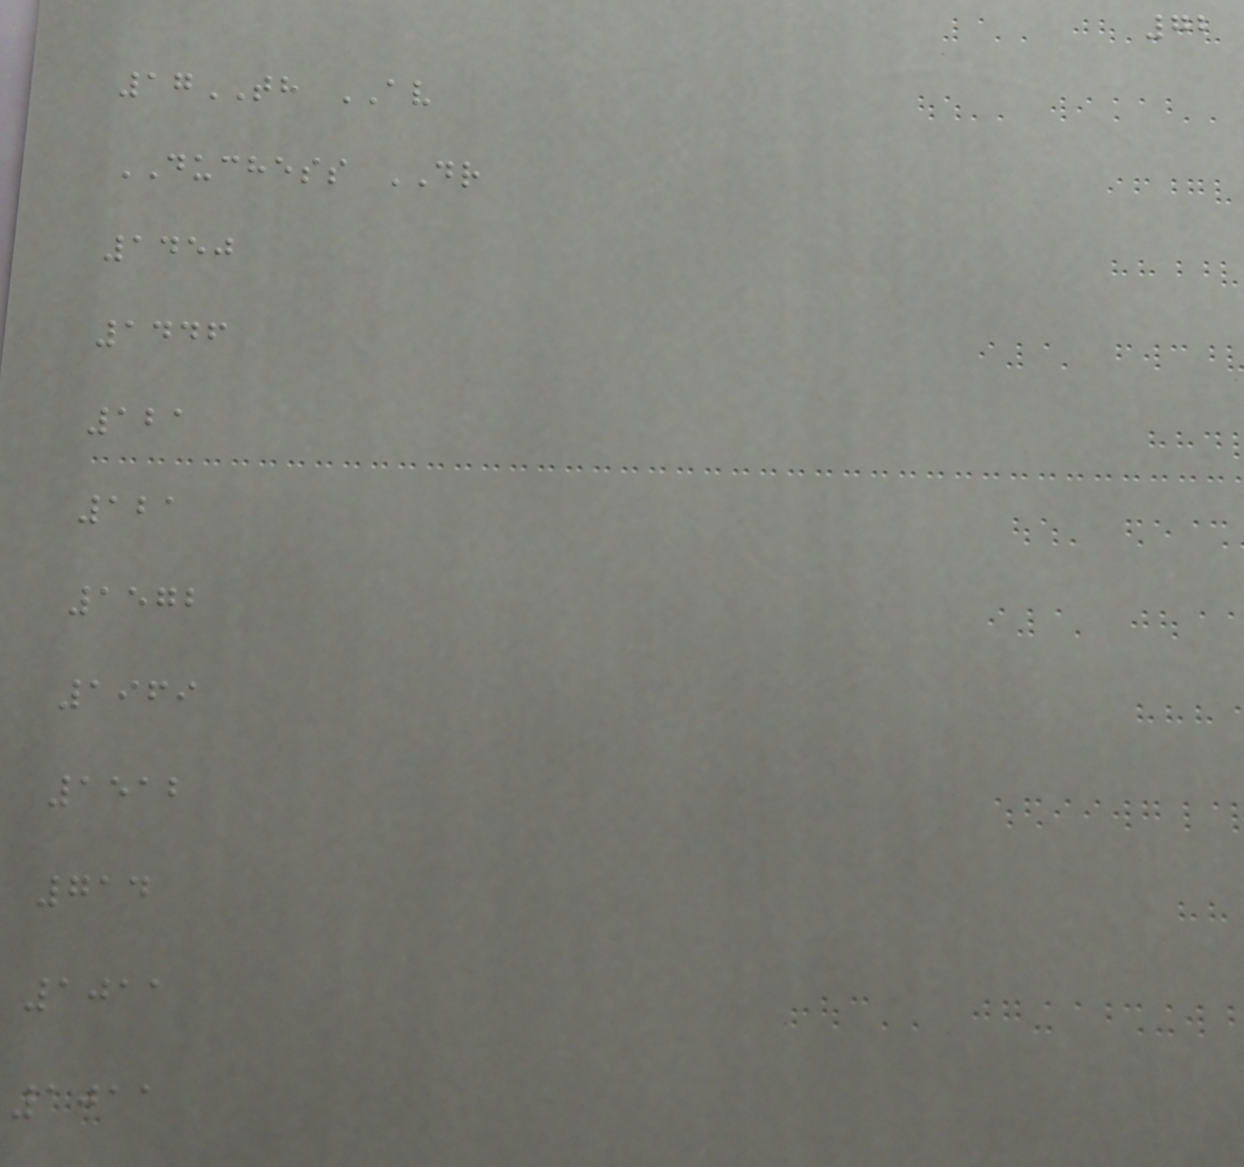72
17TH AV
DUCHESS DR
1450
1446
121
121
1572
1969
1512
714
1011
1011
